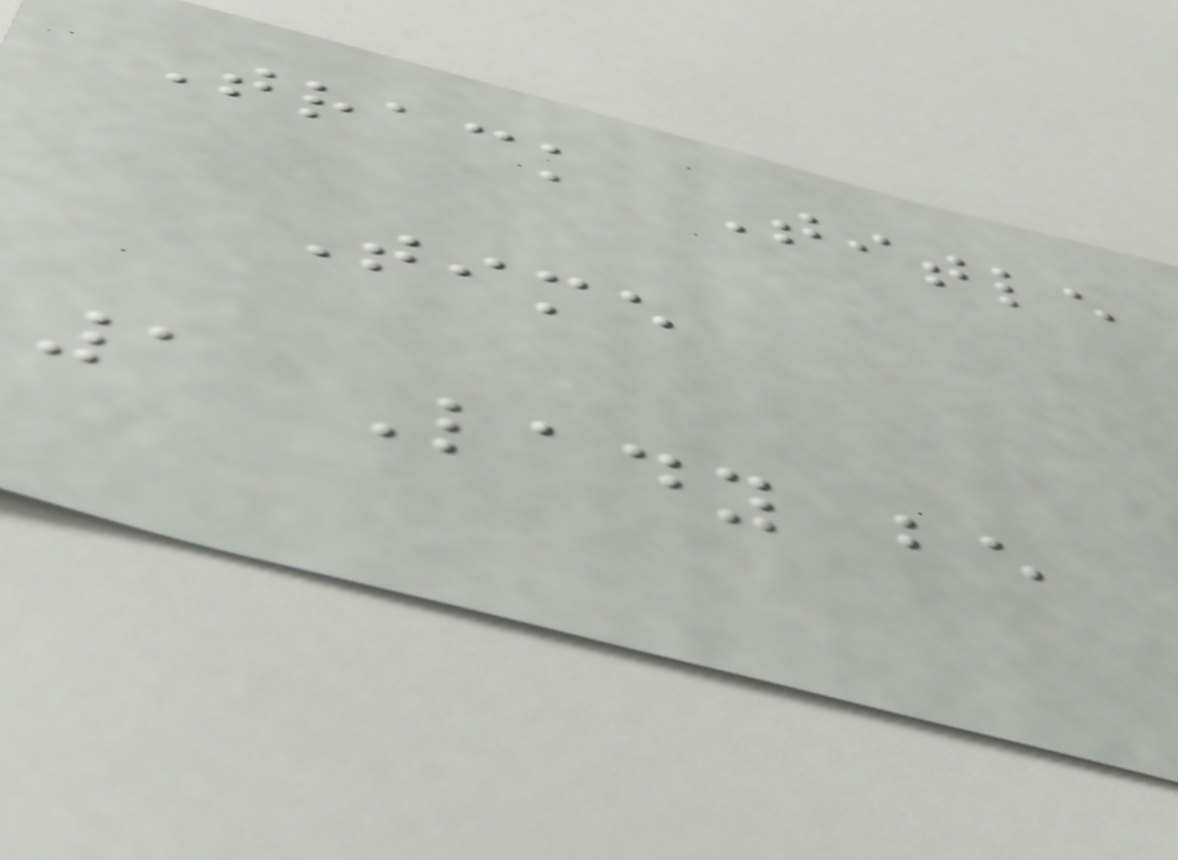Track Title
Time
1 Lady be
